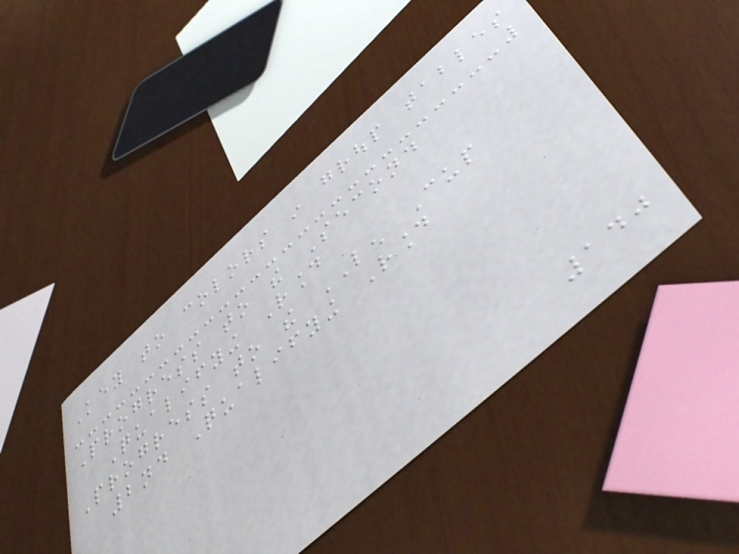Key to colors in group tables
Progress to the Second
Qualifying Round
Progress to the LEN Cup
2nd Qualifying Round
140
